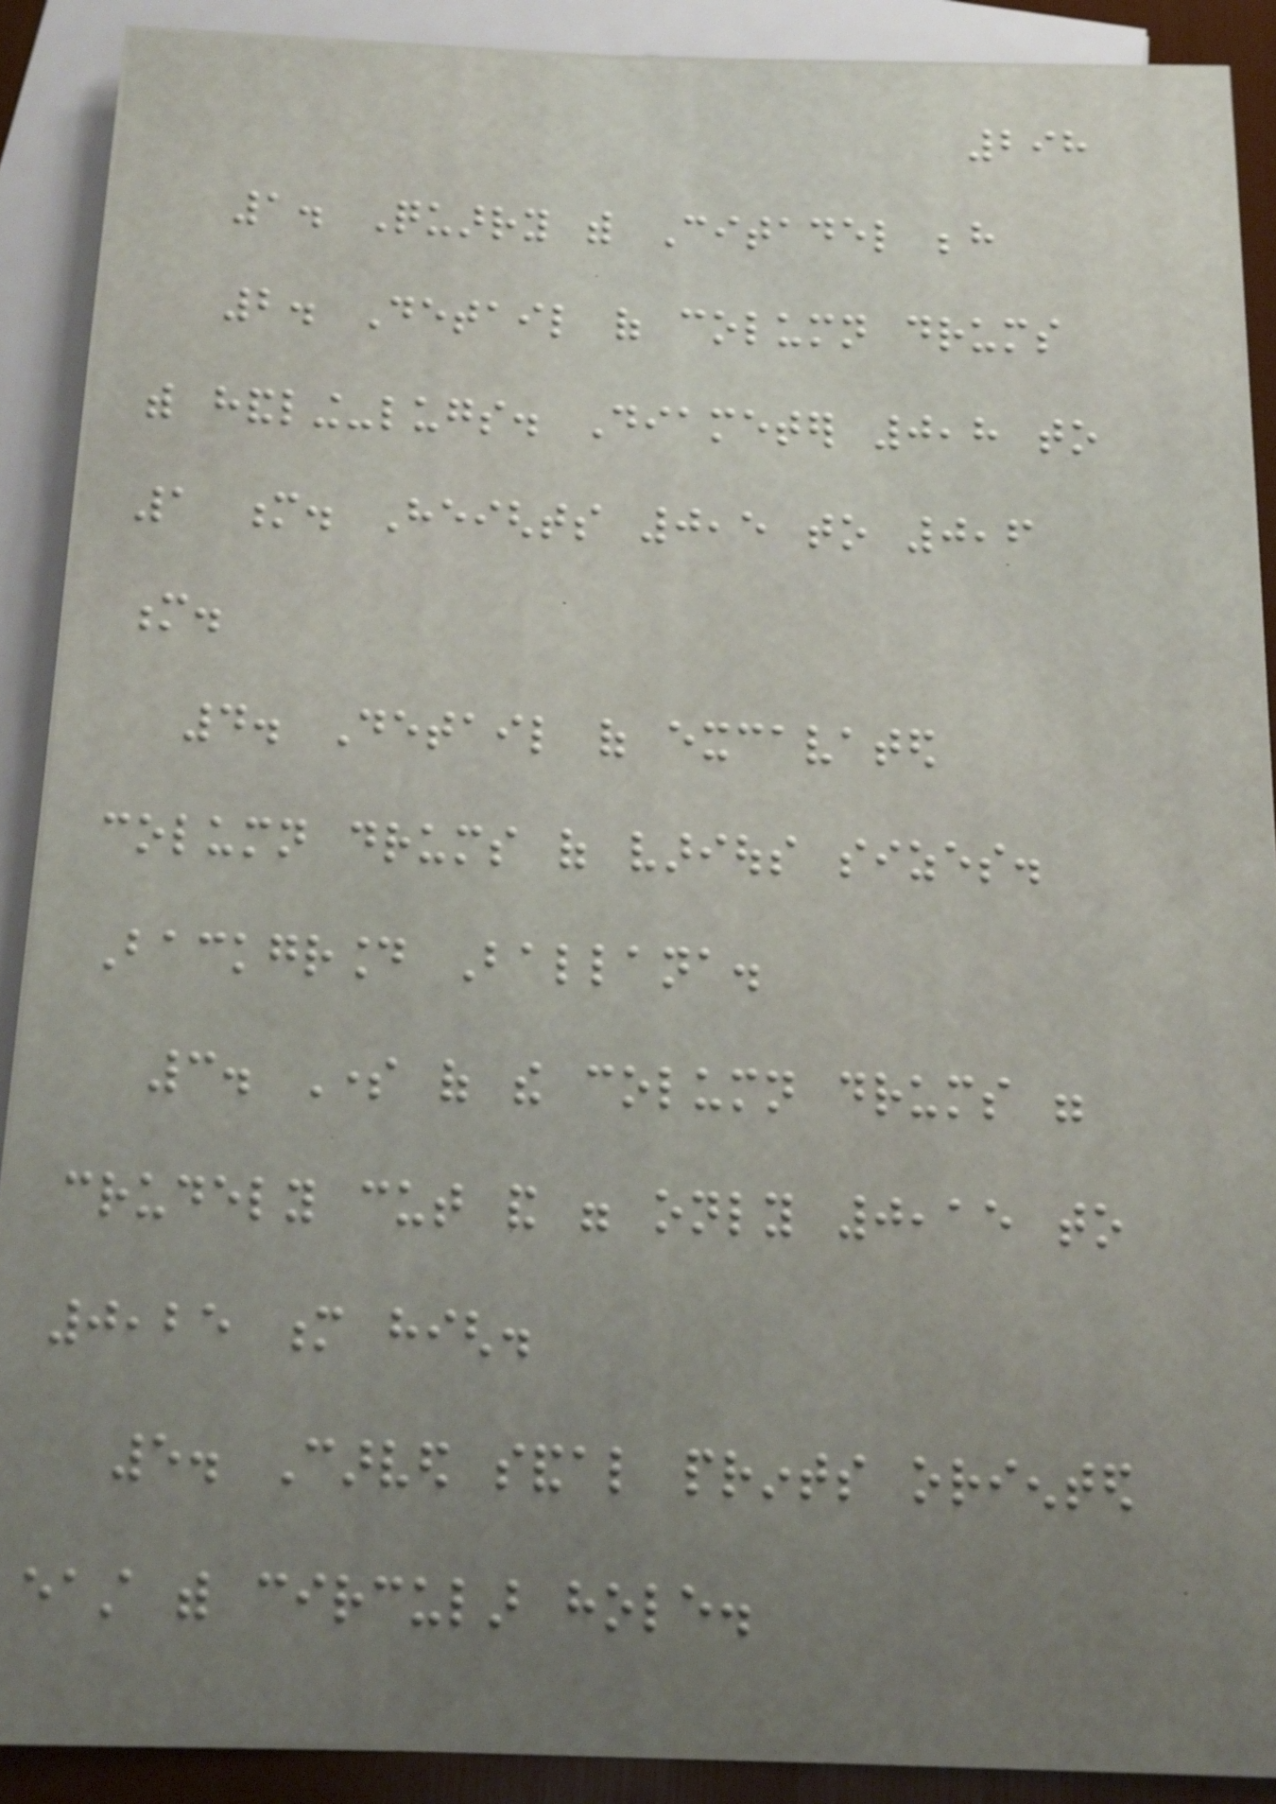298
1. Quarry with Citadel behind
2. Detail of column drums
with handling-lugs. Diameter 0,8 to
1 m. Heights 0,5 to 0,6
m.
4. Detail of excavated
column drums of various sizes.
Background Ballana.
3. Some of the column drums were
crudely cut and were only 0,15 to
0,25 m high.
5. Carved sandal prints oriented
east with circular hole.
